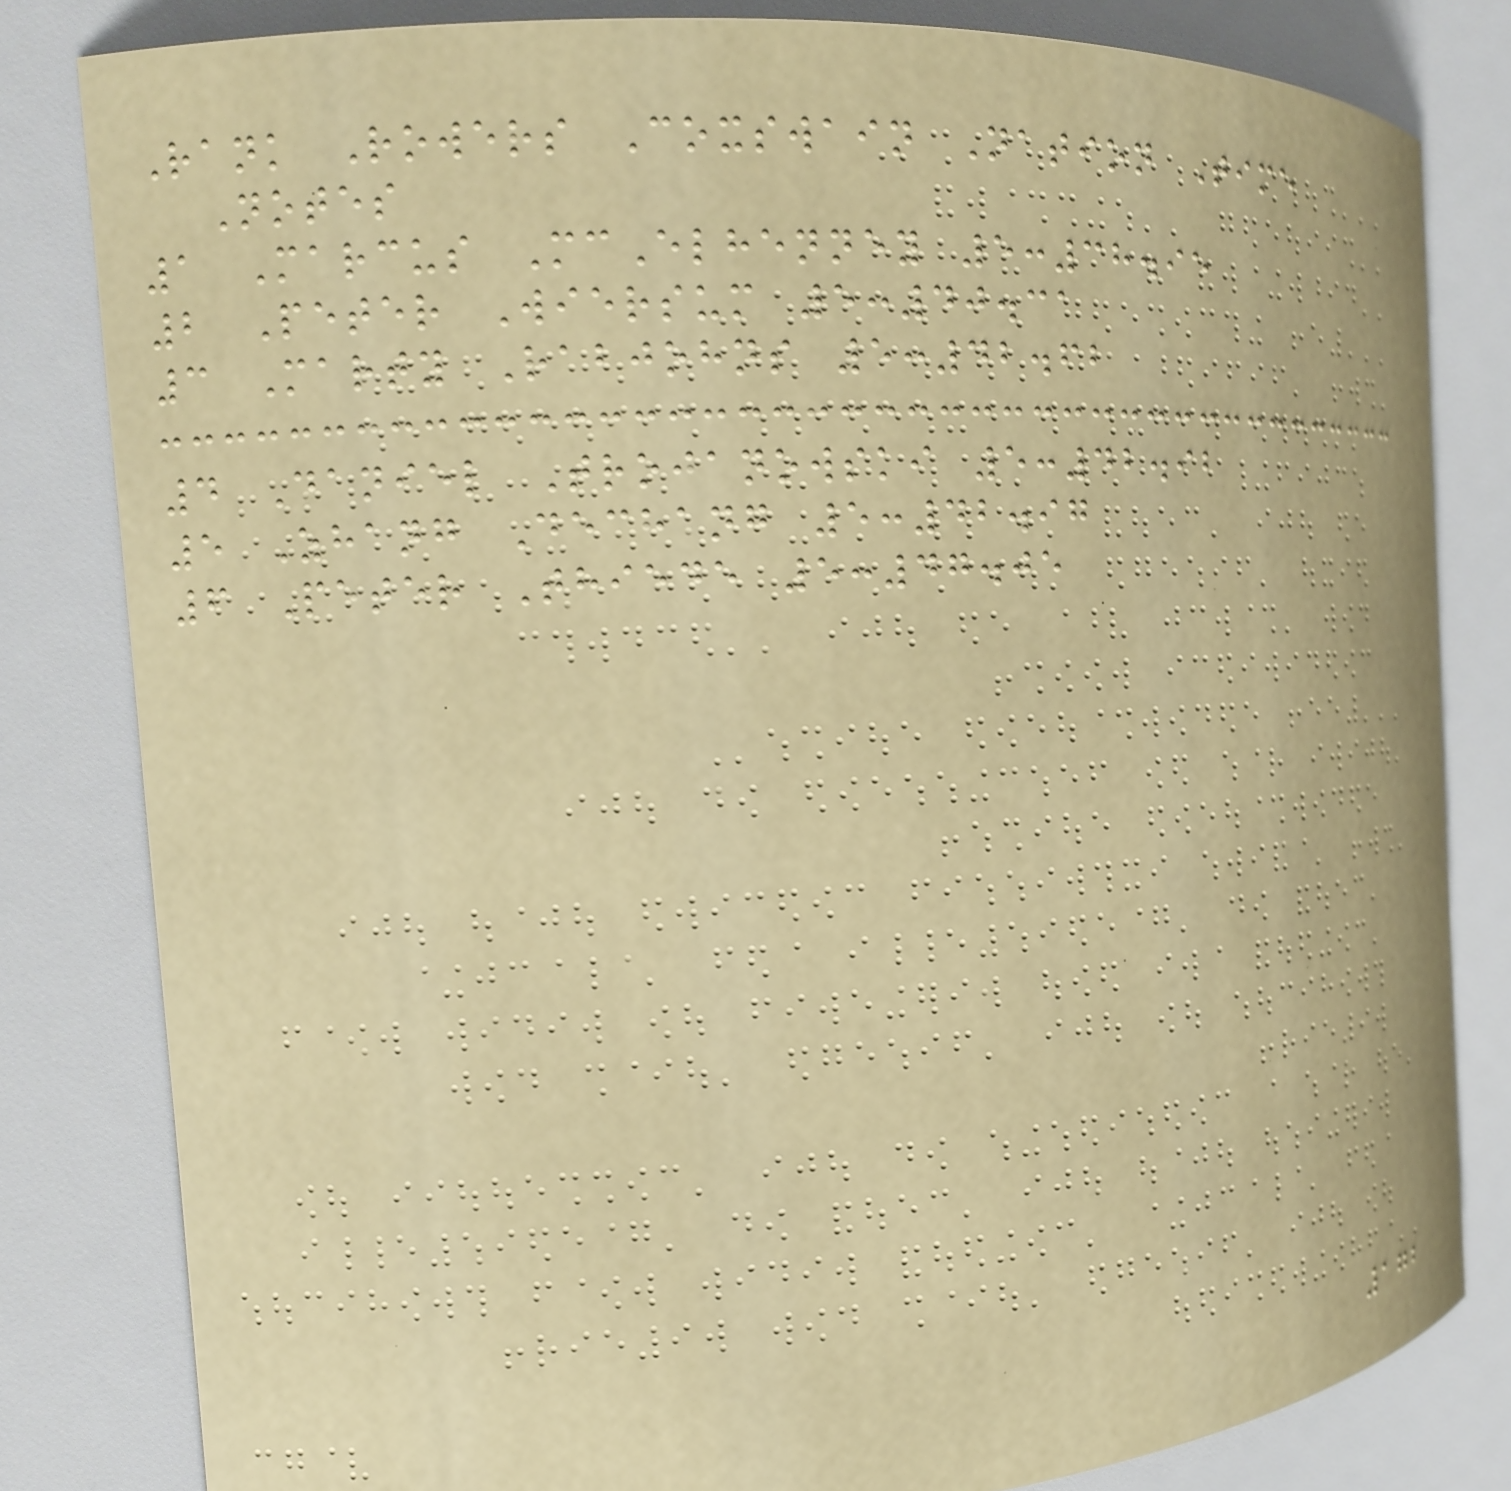Rank Rowers Coxswain Nation Time
Notes
1 Marcus McElhenney 5:38.95
2 Peter Wiersum 5:40.31
3 Marty Rabjohns 5:42.62
4 Daniel Trojanowski 5:42.92
5 Zhang Dechang 5:42.97
6 Peter Thiede 5:47.05
172
